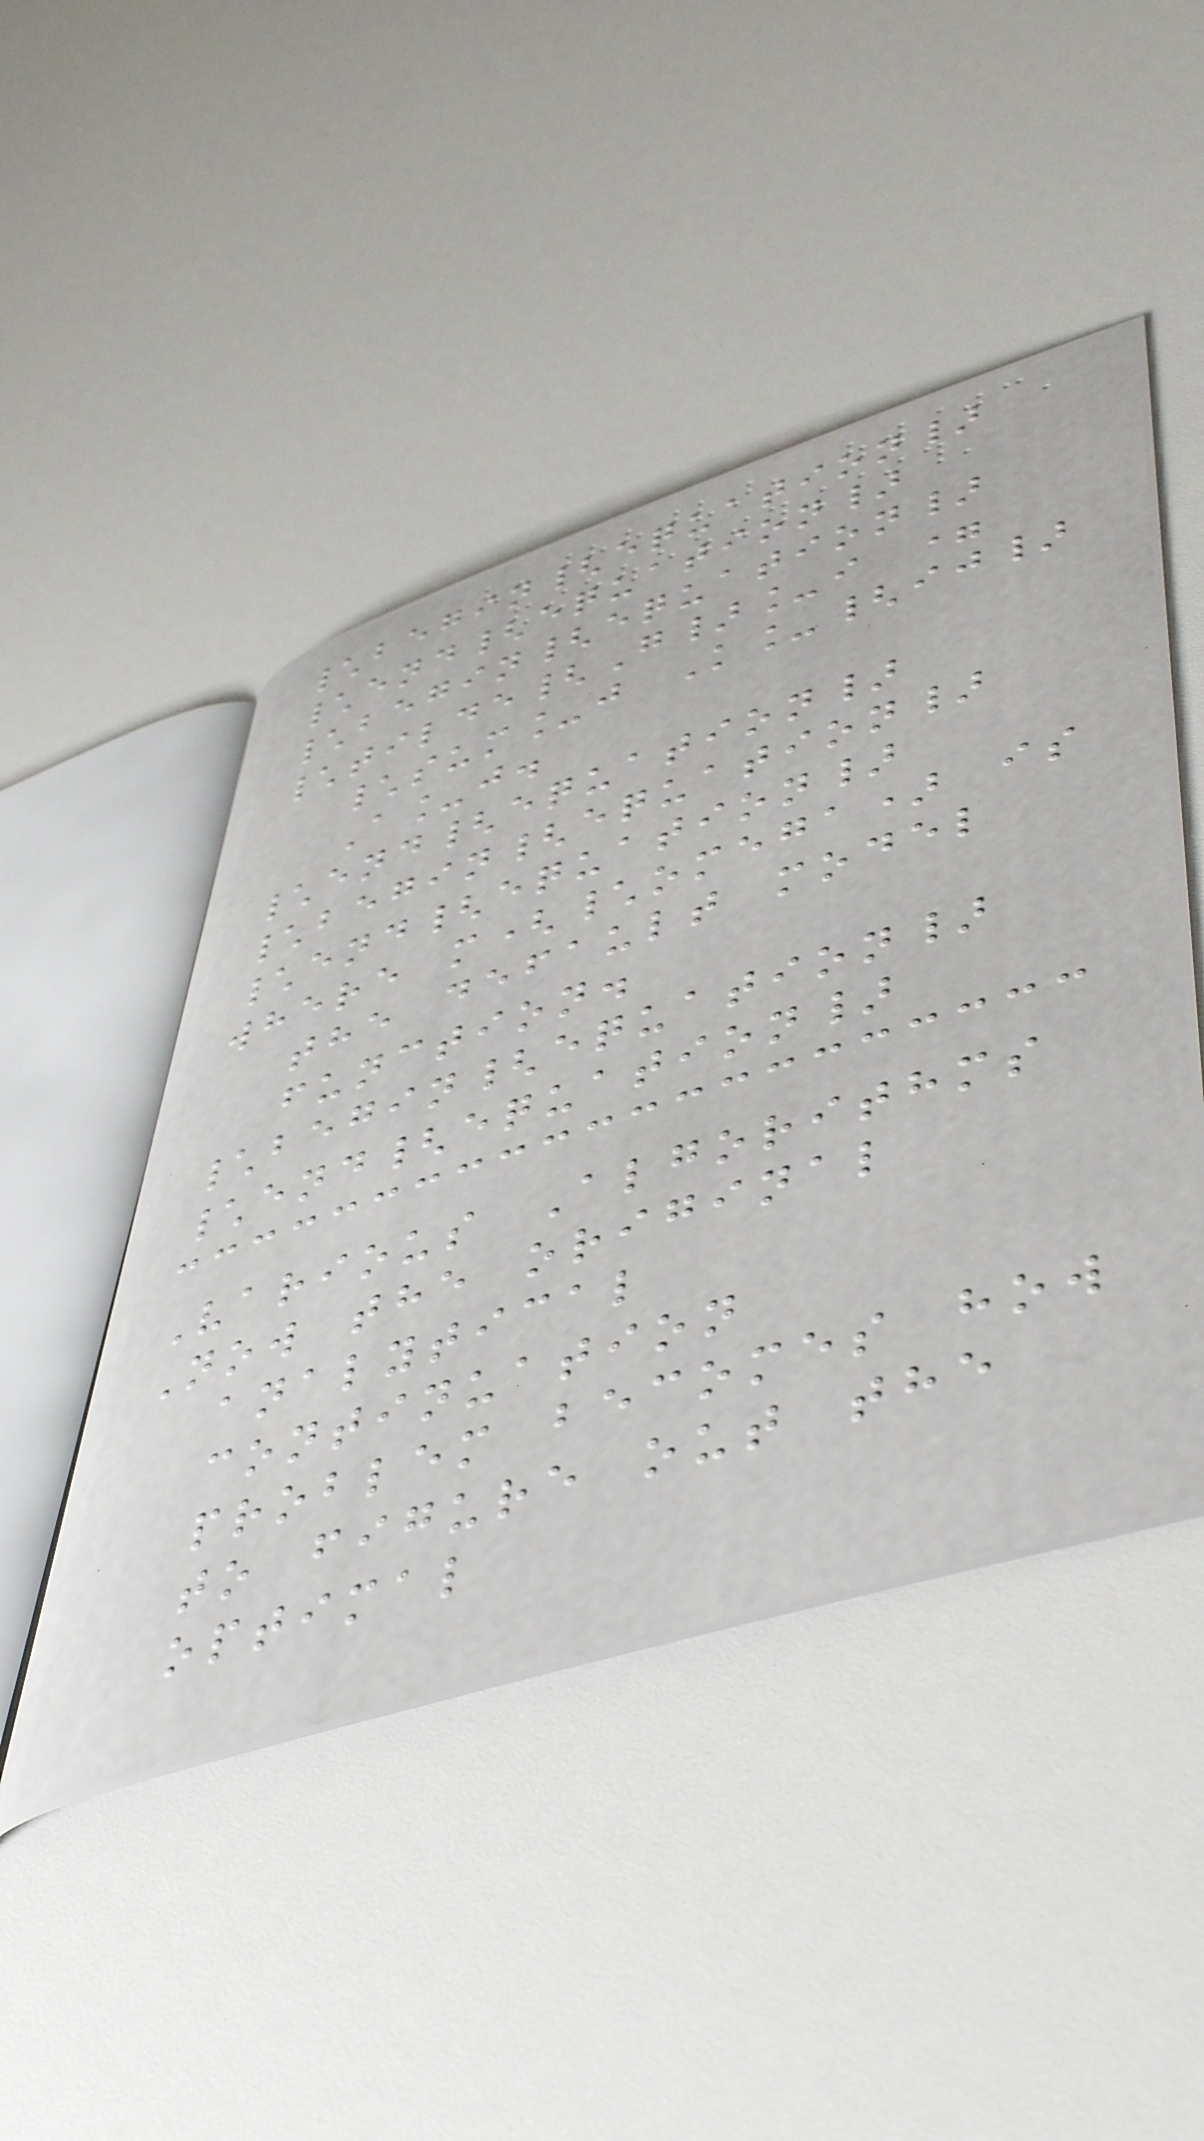\begin{equation}
\end{equation}
\begin{equation}
\tilde{G}_i =
\sum_j K_{ij}
A_j.
\end{equation}
\begin{equation}
\end{equation}
where m(\omega) is
the default model
function.
\begin{equation}
\end{equation}
Various Algorithms
Now the original
analytical
continuation
problem becomes how
to figure out the
optimal
